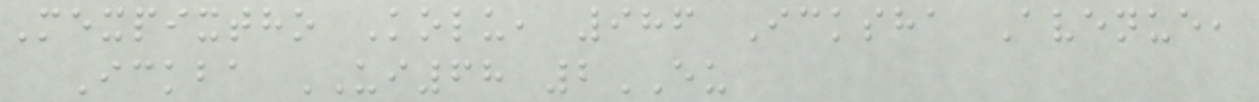Mexpixtho Kolu, 986 Icksha Avenue,
Ickba UI68 2EU
